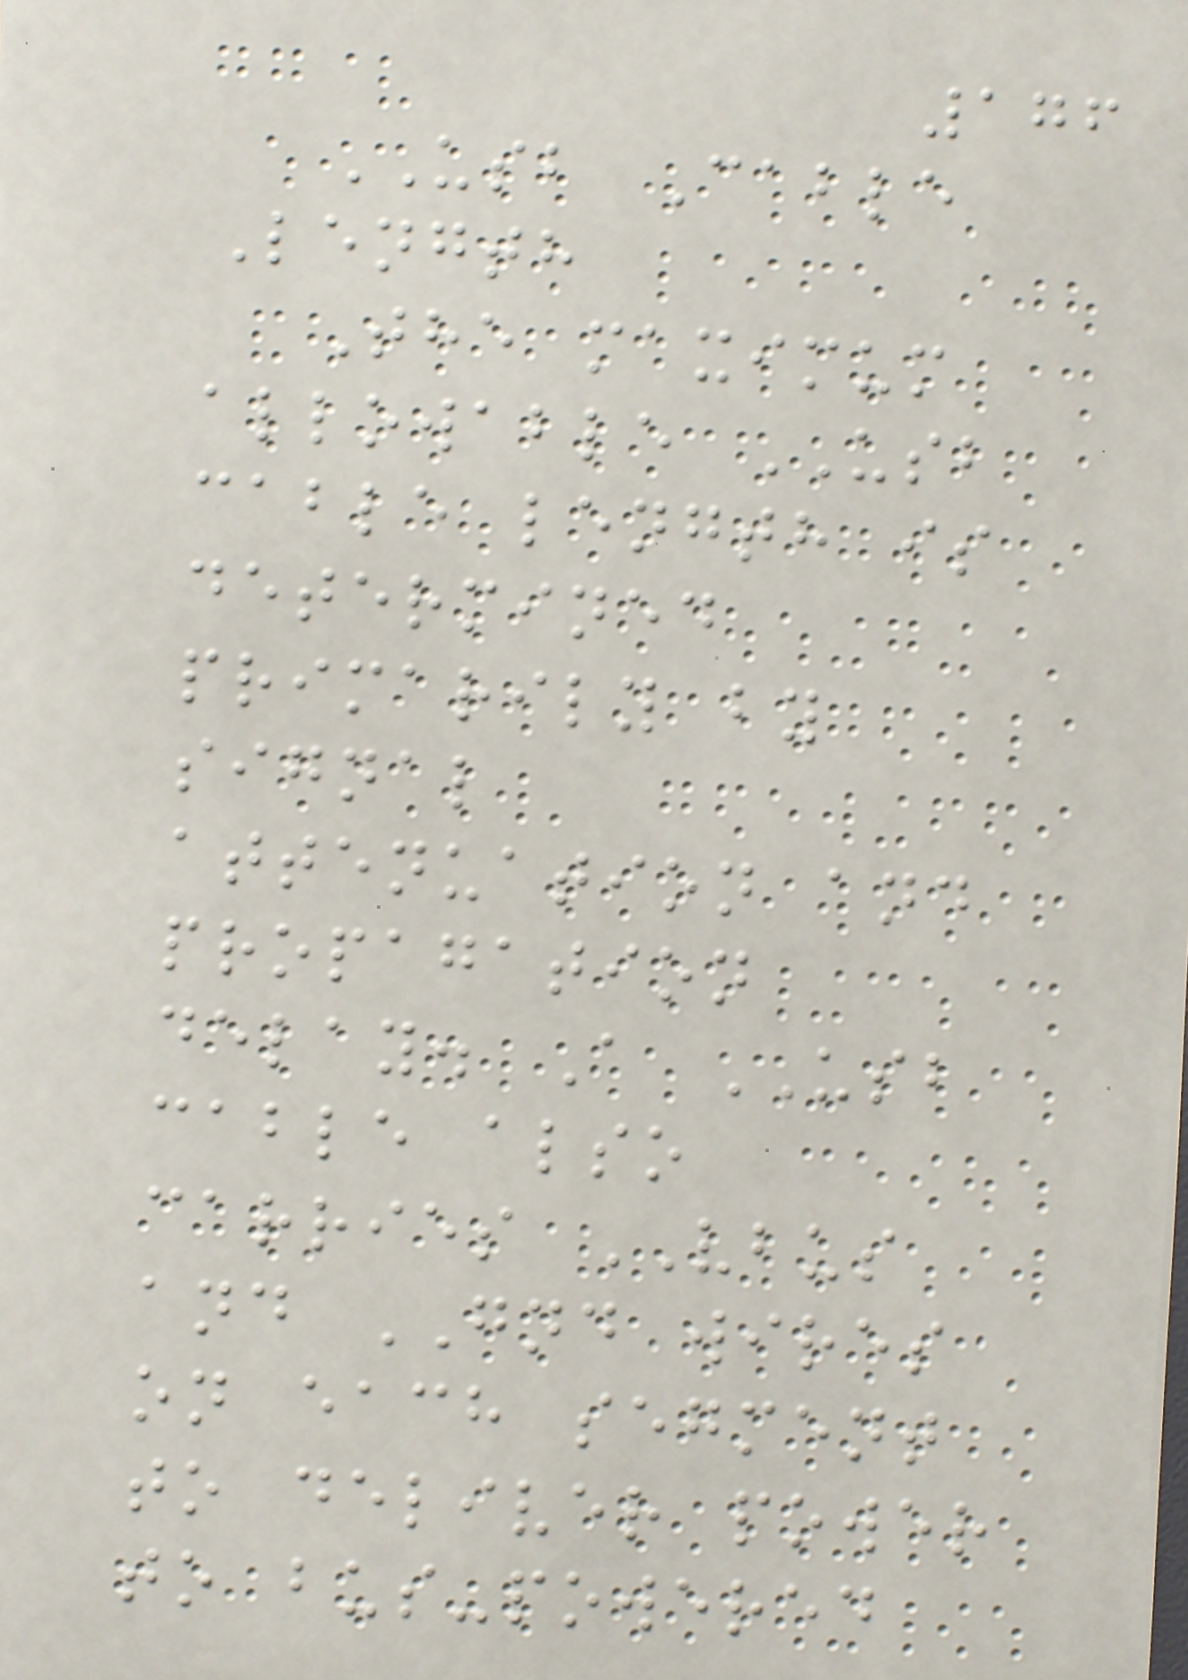176
USB Cable
Length
The maximum
allowable USB
cable length is
determined
primarily by
signal
attenuation and
propagation
delay. A USB
cable also
carries VBUS
and GND wires
on each segment
to deliver power
to bus-powered
